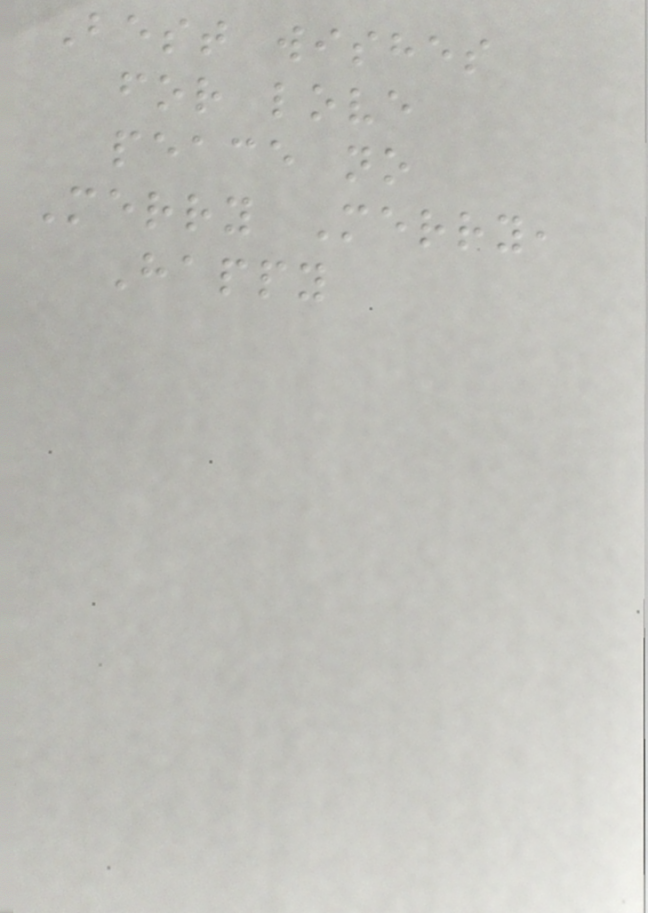Best wishes
for love
peace no
Merry Merry,
Happy
